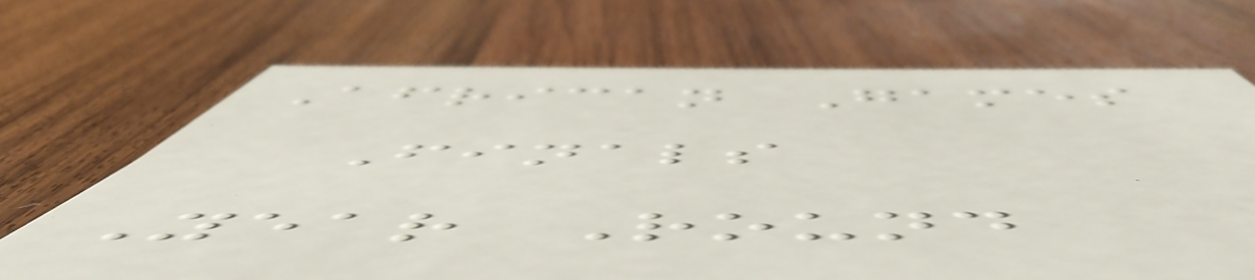African Games
Finals
Year Round
